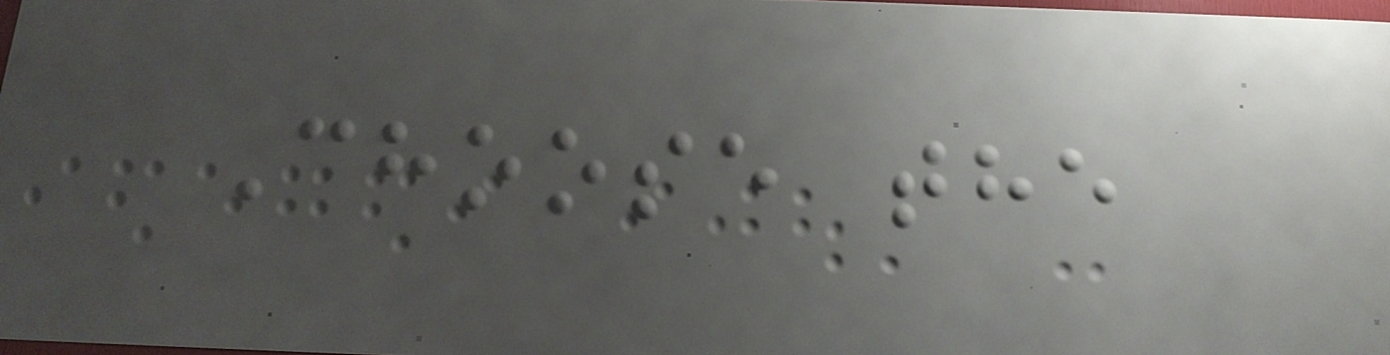Choose the
